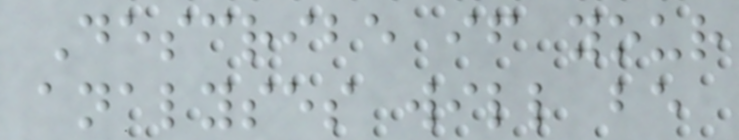Describe if your
analyses will be
